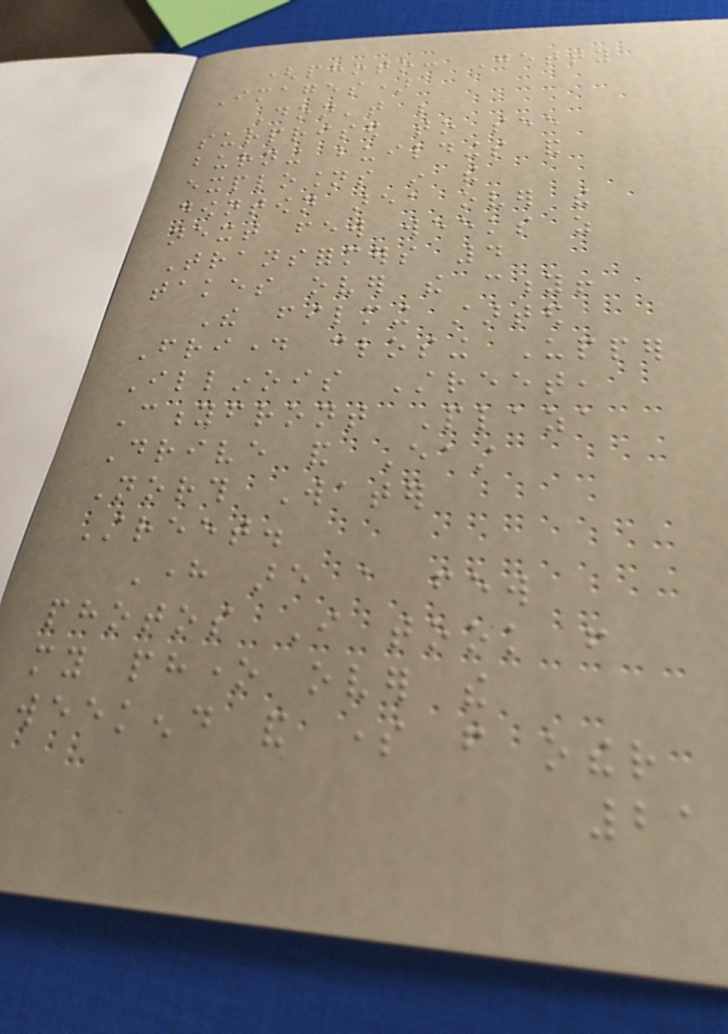(photo: Getty
Images)
Don't be
surprised to see
burning buildings and
explosions in the
downtown area over the
next few weeks as
Transformers 4
takes over the city!
The filming started
Friday closing Upper
Illinois Street,
Cityfront Plaza
Drive and East
North Water
Street.
Here are a few
photos I took from
my phone over the
weekend and some from other
21
